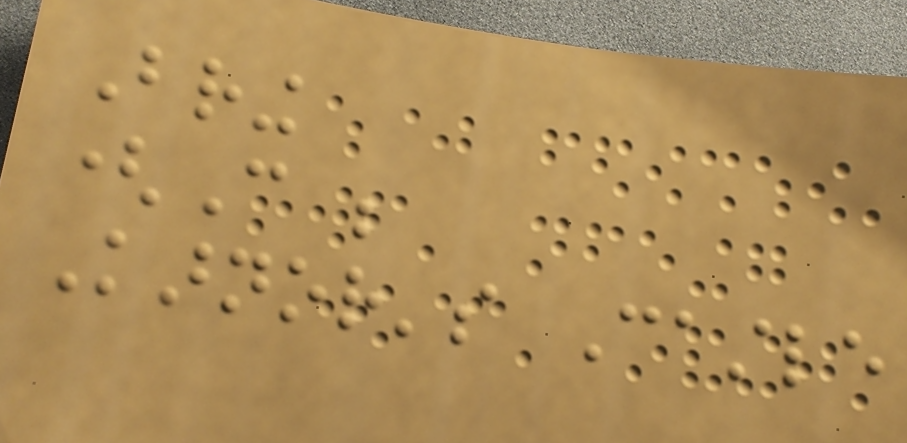Bring
(Can be
Karnor's Castle
